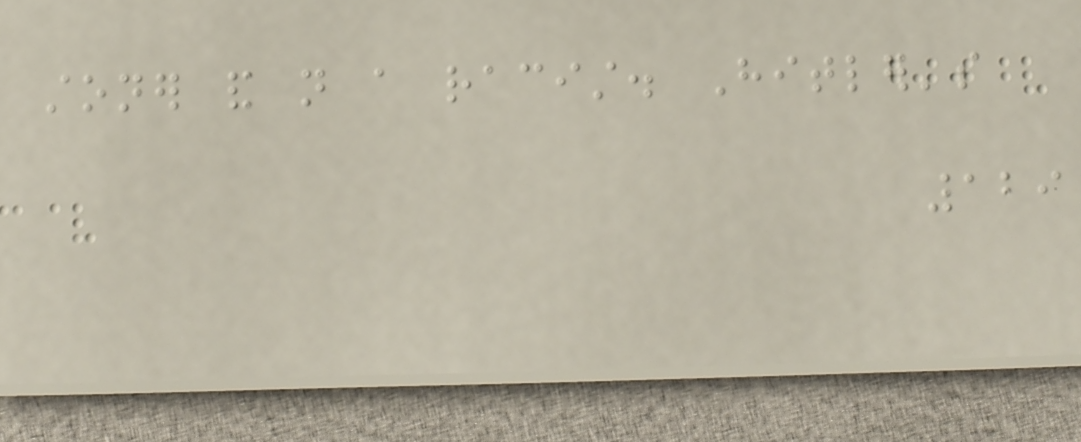stoner and not a racist. Hitler's
129
